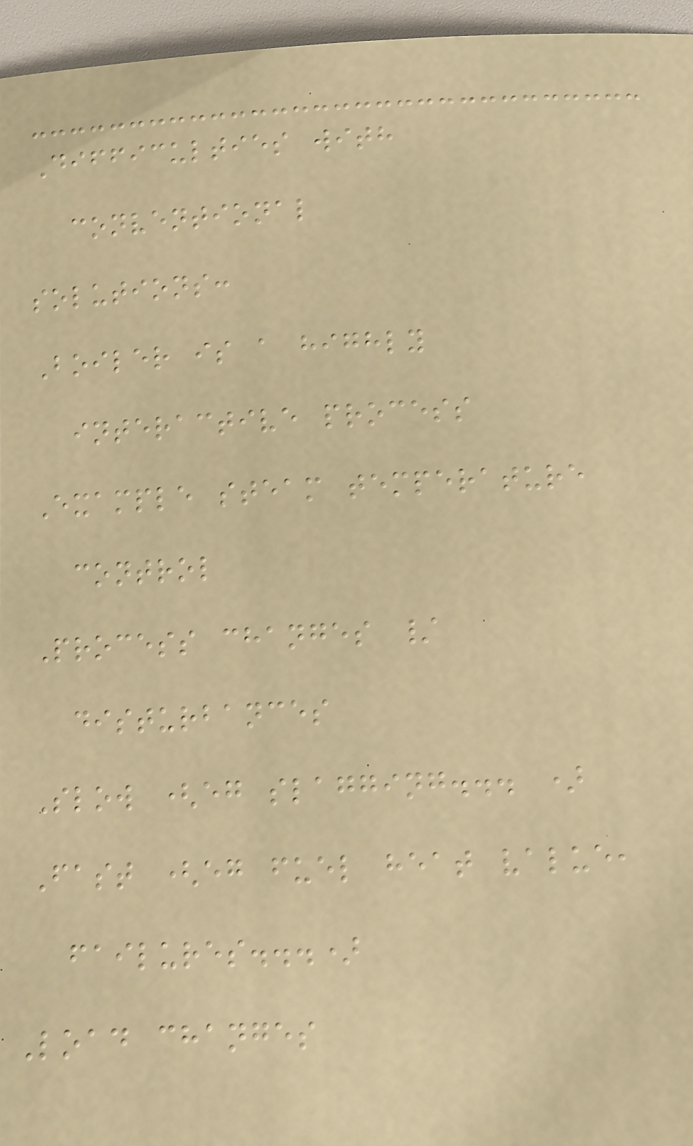Difficulties with
conventional
solutions:
Boiler is a highly
interactive process
Example steam temperature
control
Process changes /
disturbances
Slow (eg slagging... )
Fast (eg fuel heat value,
failures...)
Load changes
